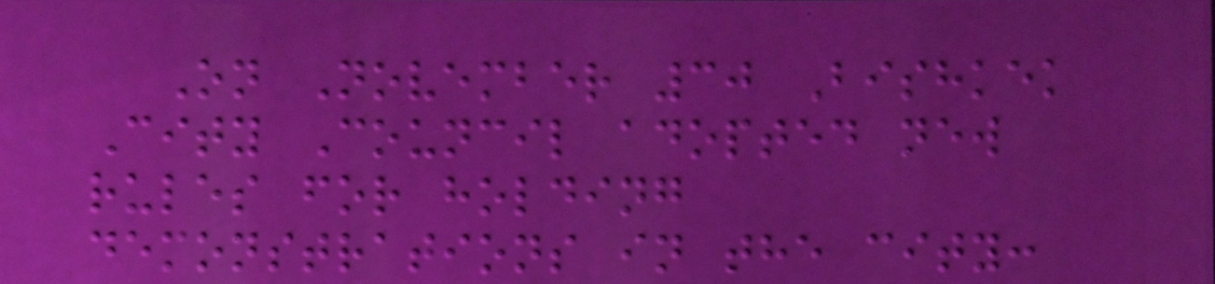On November 30 Bishkek
City Council adopted new
rules for holding
demonstrations in the city:
